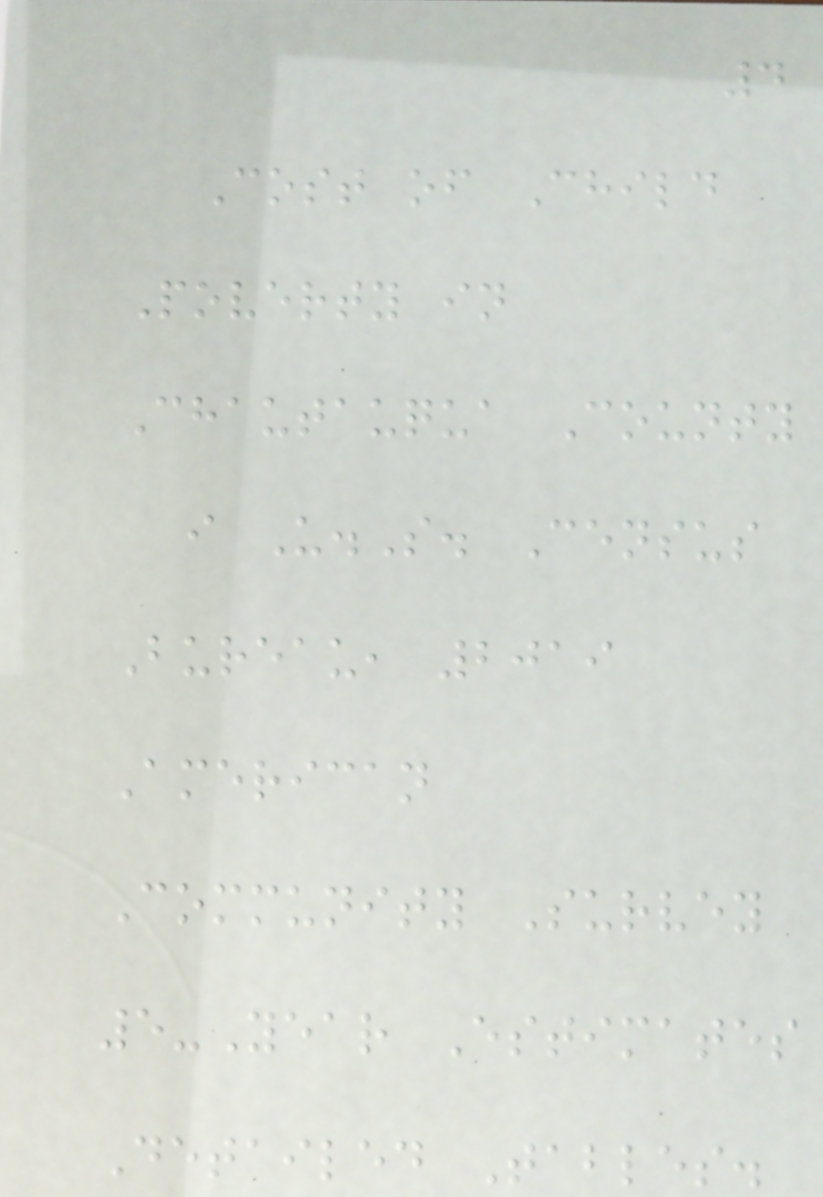4
Cost of Child
Poverty in
Chautauqua County
i U.S. Census
Bureau, 2019
American
Community Survey
5-Year Estimates
Detailed Tables.
